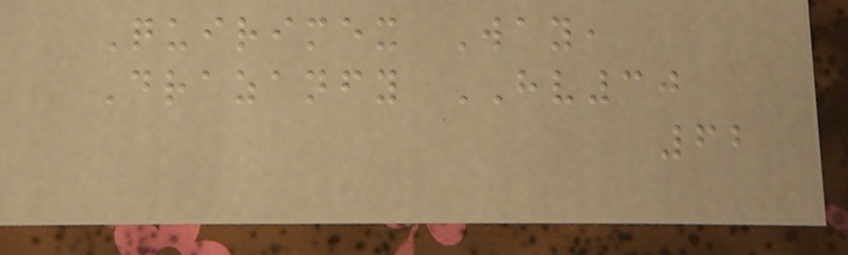Quirimex Way,
Drazanfy HV30
62
